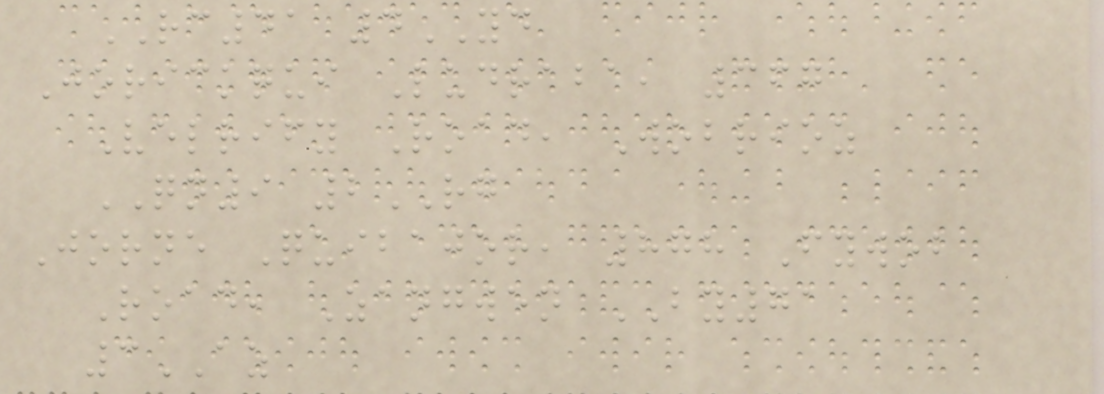RC41 4YD
Jorickqui Ludraba, 367
Velrify Road, Wobrioz
QN9 2RG
Jorne Quibajor, 878 Fywob
Road, Zangwen BY71
3AZ
